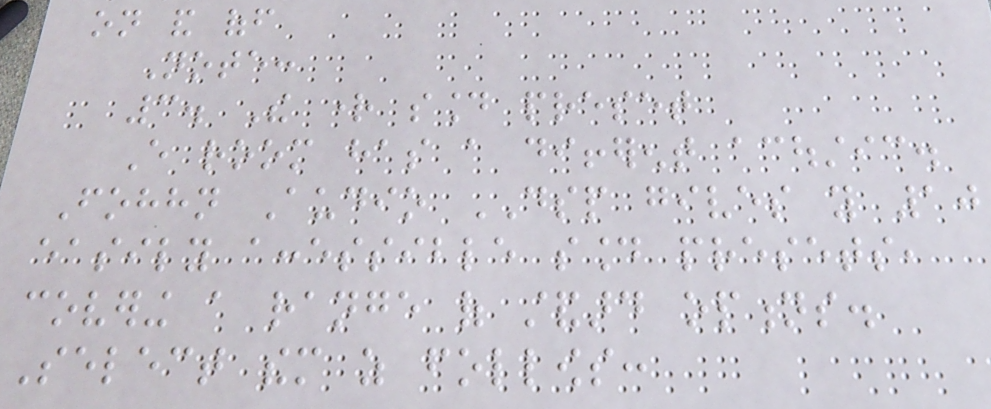on and off
Note:
3. The right sound preset
Every room has a different acoustic.
Fohhn Audio DSP gives you 10
easily accessible sound presets,
covering a range of standard options.
Select them as follows:
